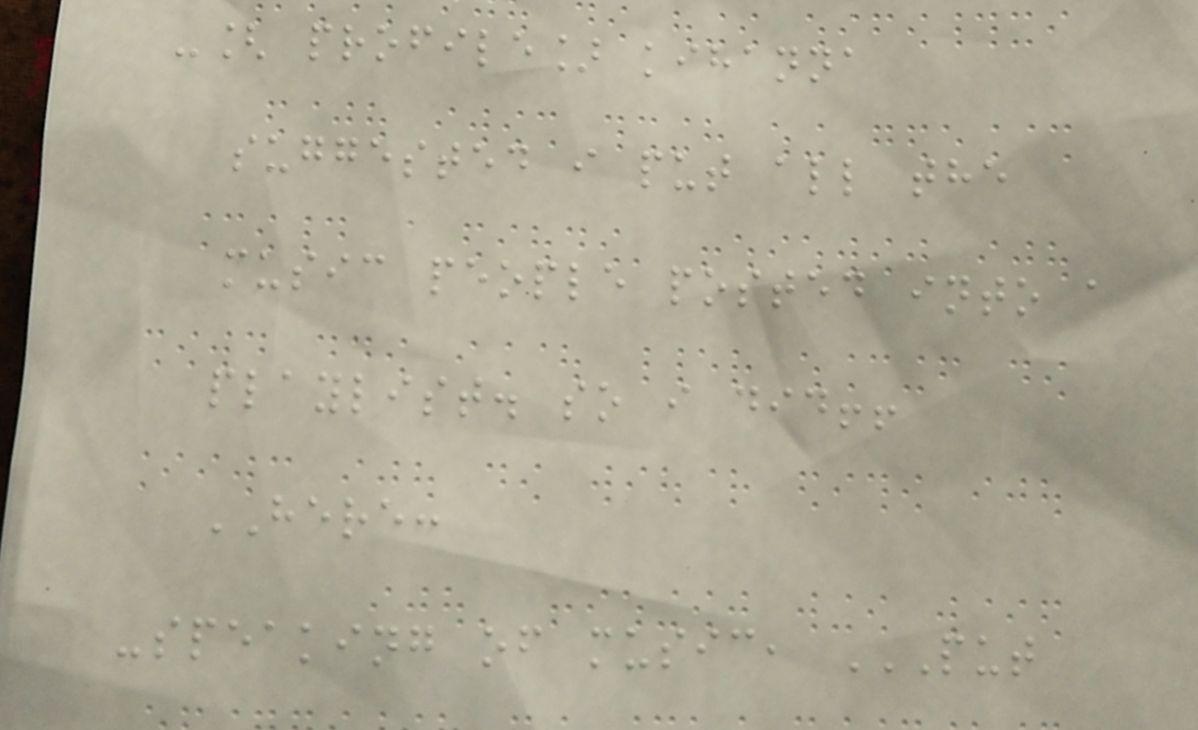-[ profile] kihanna
suggested i put all the
music people posted into a
playlist. so i did!!
HERE:
-speaking of music, PUT
